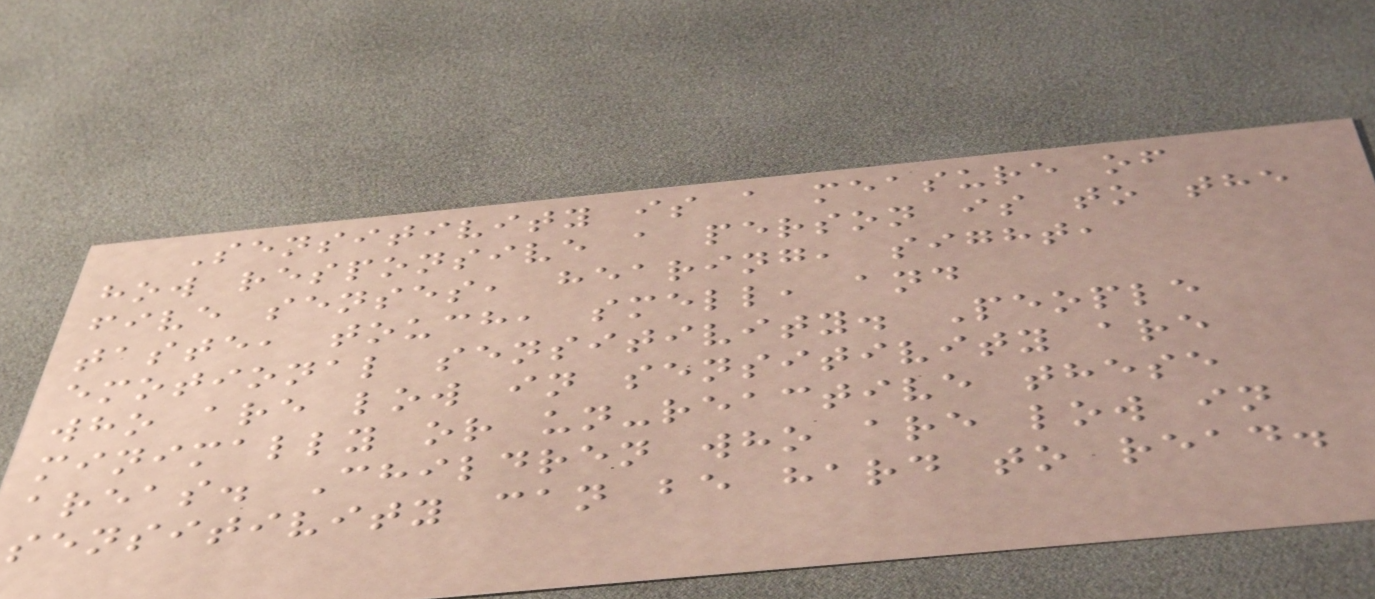Sensitivity is a measure of
how responsive a person is to the
five senses, hearing, sight,
taste, touch, smell, and
emotional sensitivity. People
who are low in sensitivity are
minimally or un-reactive these
areas. Children who are low in
sensitivity can be hard to read.
